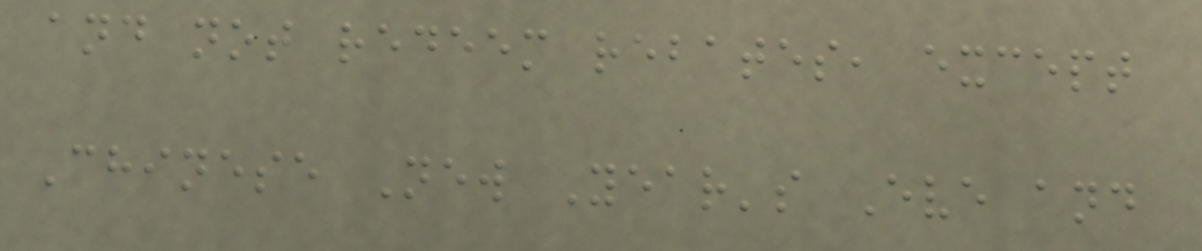and not redeem rebates, except
Chinese New Year's Eve and
